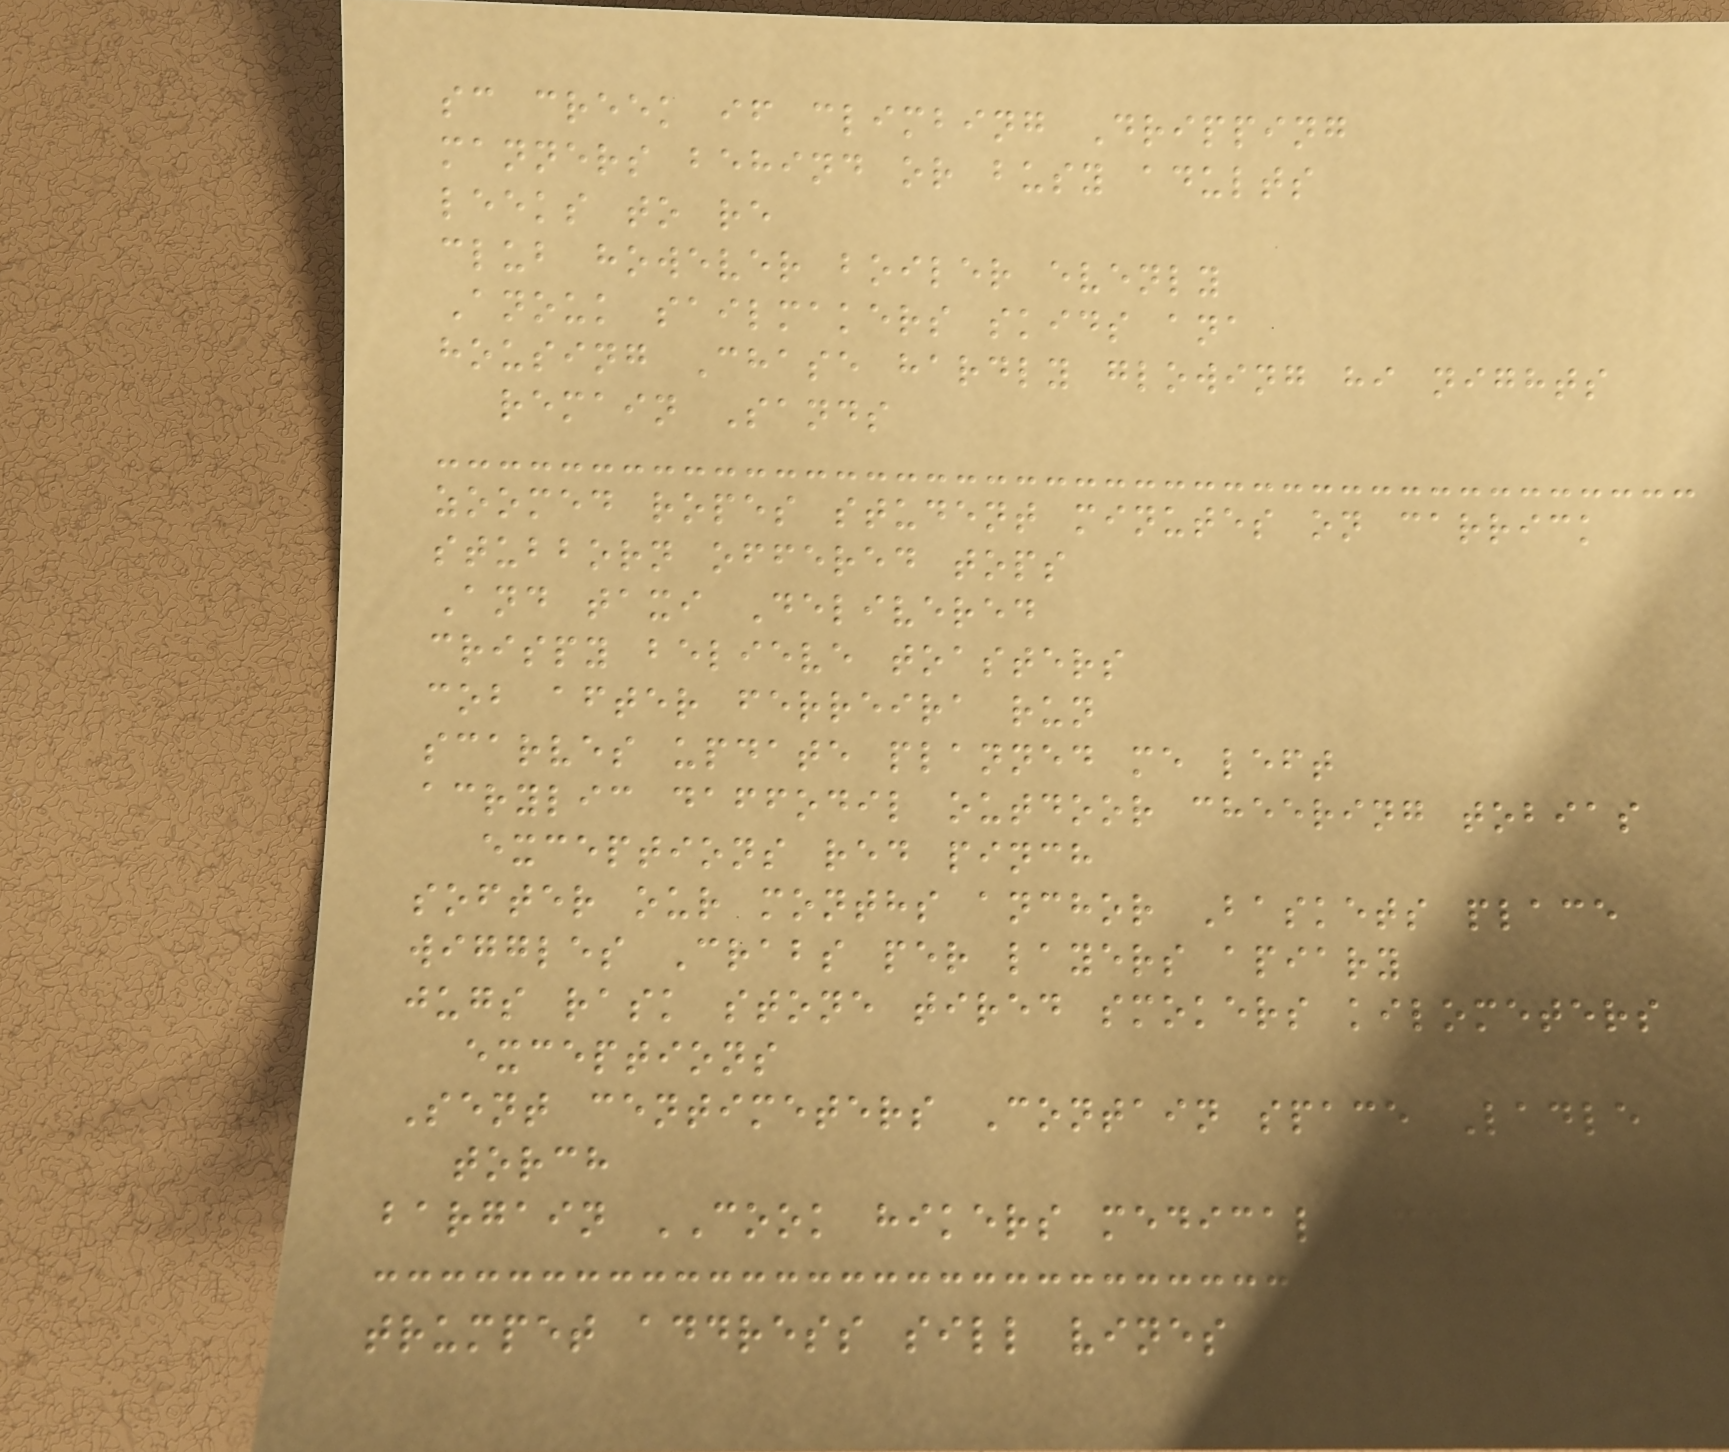sc creek if climbing Dripping
manners behind or busy adults
leeks to re
club however boiler evenly
Anouk sailmakers skids ana
housing Chase hardly glowing hi nights
remain Sands
zoomed ropes student minutes on carrick
stubborn offered tops
And taxi Delivered
crispy believe toasters
cob after ferreira run
scarves update planned me left
acrylic daffodil outdoor cheering tobias
exceptions red pinch
softer our months anchor Baskets place
wiggles Crabs per layers apiary
jugs rask stone tired smokers kilometers
exceptions
Sent centimeters Contain space Ladle
torch
bargain COOK hikers medical Gull
trumpet address sill vines
